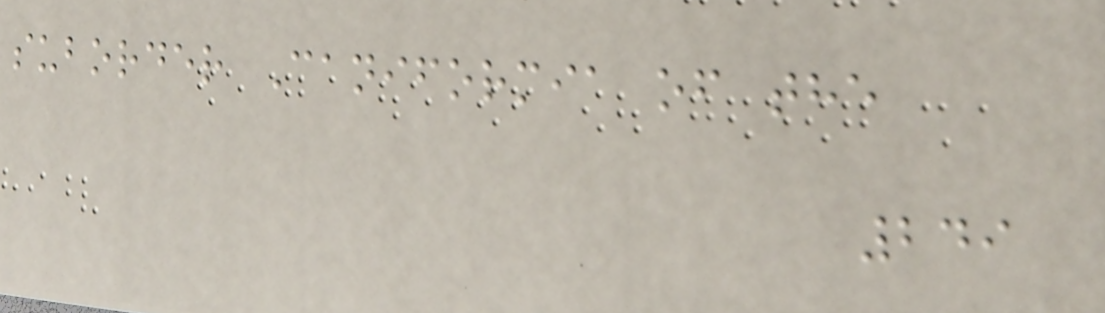suborder Caniformia of the
249
